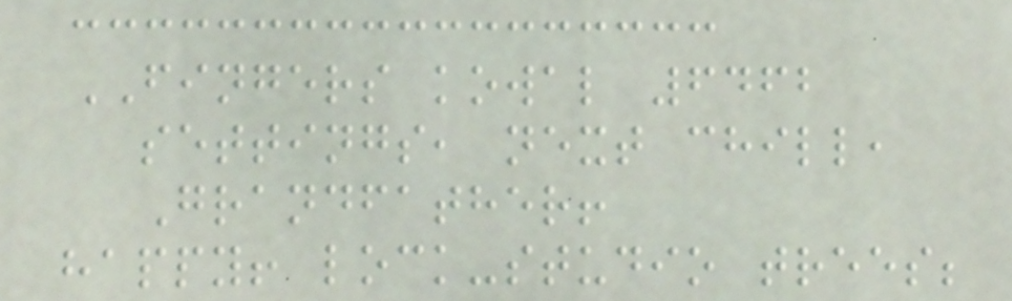FINGERS kowal 6462
settings, next chill,
Grandfather!
happy! lock-studio trees;
